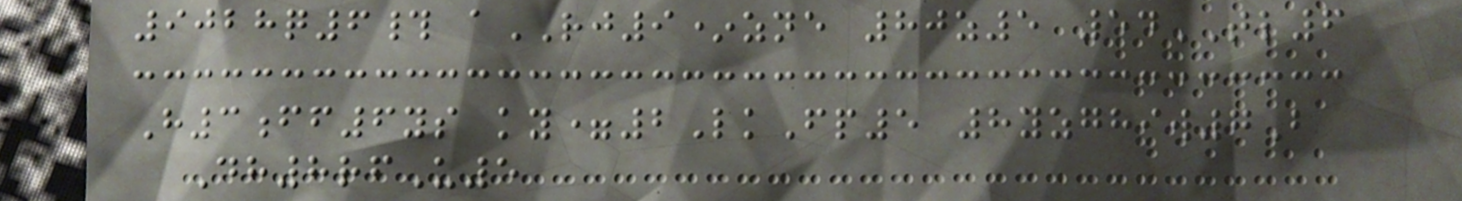9028q6# aRJ9*zne 80z5 54TL6
H3ff6ys ky=2LkFp5 8yzghiw7B
Dh8rfU5
